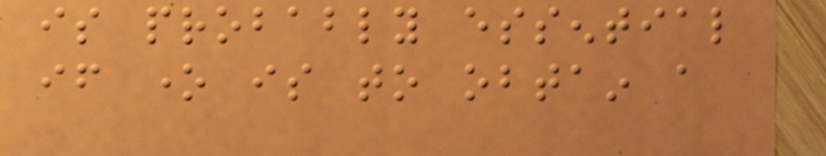is probably essential
if one is to obtain a
